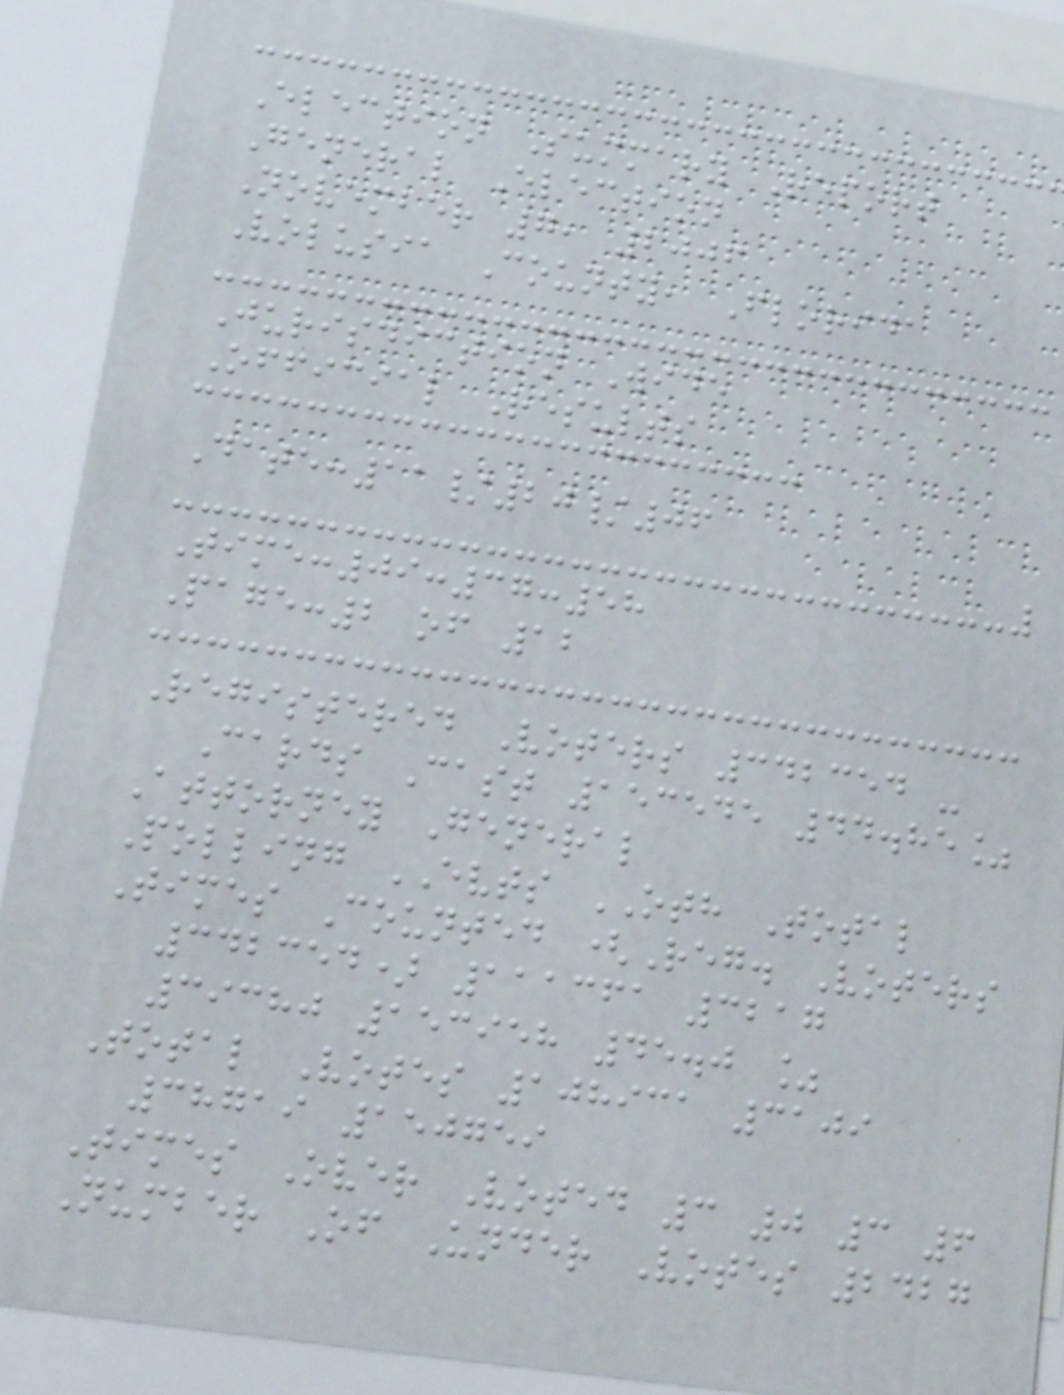Election Summary Report
General Election
November 7, 2006
Volusia County, Florida
Jurisdiction Wide
Official Results
Date:11/20/06
Time:09:37:58
Page:2 of 12
Registered Voters 342354 -
Cards Cast 153545 44.85%
Attorney General
Polling EVTS OTH Total
Times Counted (Reg. Voters
342354) 111361 3217
39380 153958 45.0 %
Total Votes 108931 3109
38719 150759
Times Over Voted 3 0 3 6
Number Of Under Votes 2427
